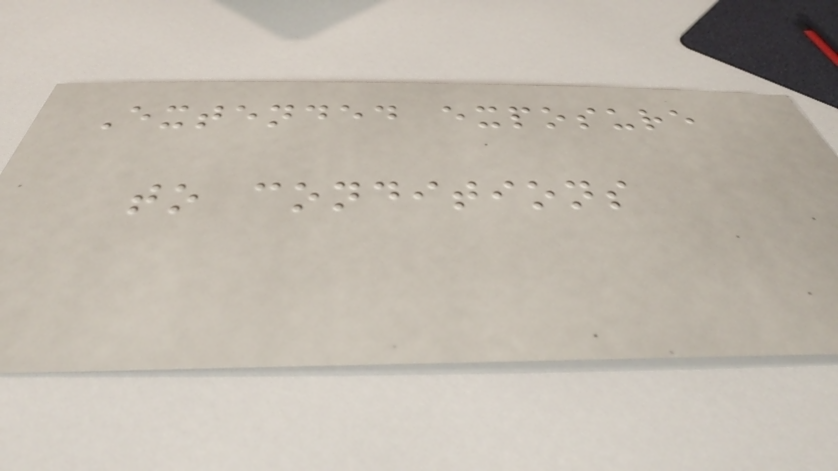Extended exposure
to conditions
